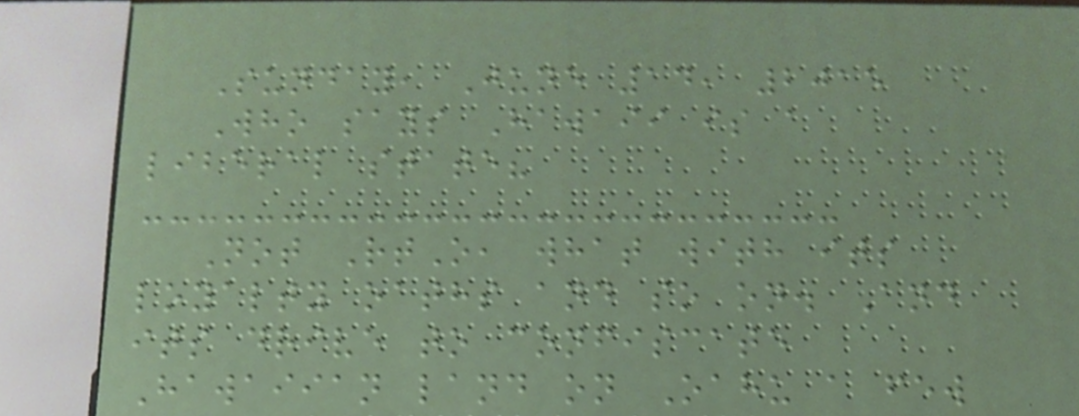Sunday, June 14, 2015
Who says Hawaii is a
liberal state?
Not RtO, what with its
loyalty oaths and so on. And
its drive to confiscate
Hawaiian land on Oahu a few
